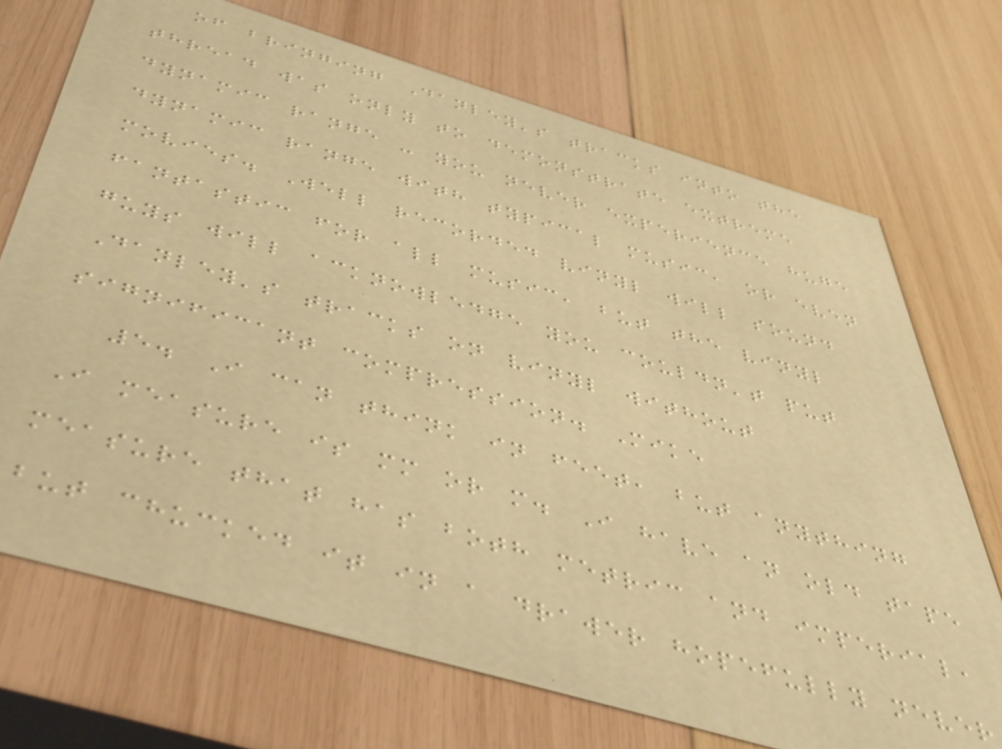of bringing Danley's tracks into the
thread was only to demonstrate extreme
dynamic range - you never experience huge
dynamic range with typical music, or even
movies. Well recorded vinyl will sound
fantastic for all music, but the vinyl
guys will acknowledge you couldn't put
Danley's tracks on vinyl without
significant compression. Mike
5. I can think in feet, but anything
I measure is mm or m. I have an old tape
measure that has both metric and imperial,
but chucked it in a drawer hopefully never
